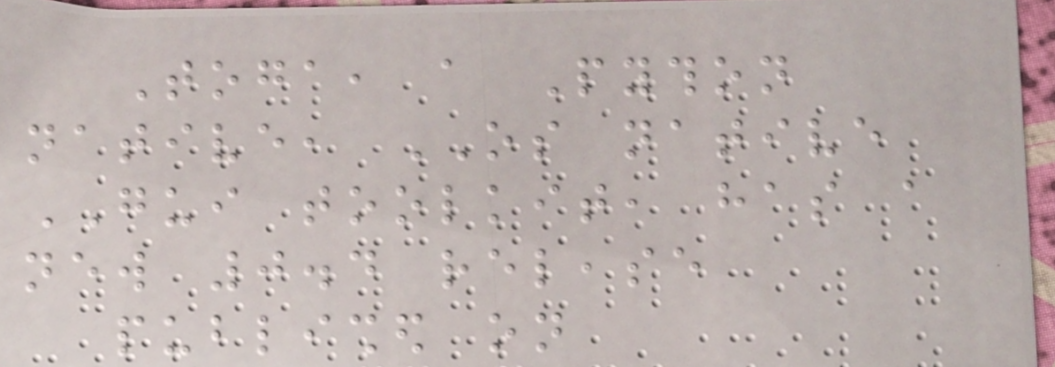Toga, a Python
native, OS native
GUI toolkit, has a
new 0.4 release
published on
